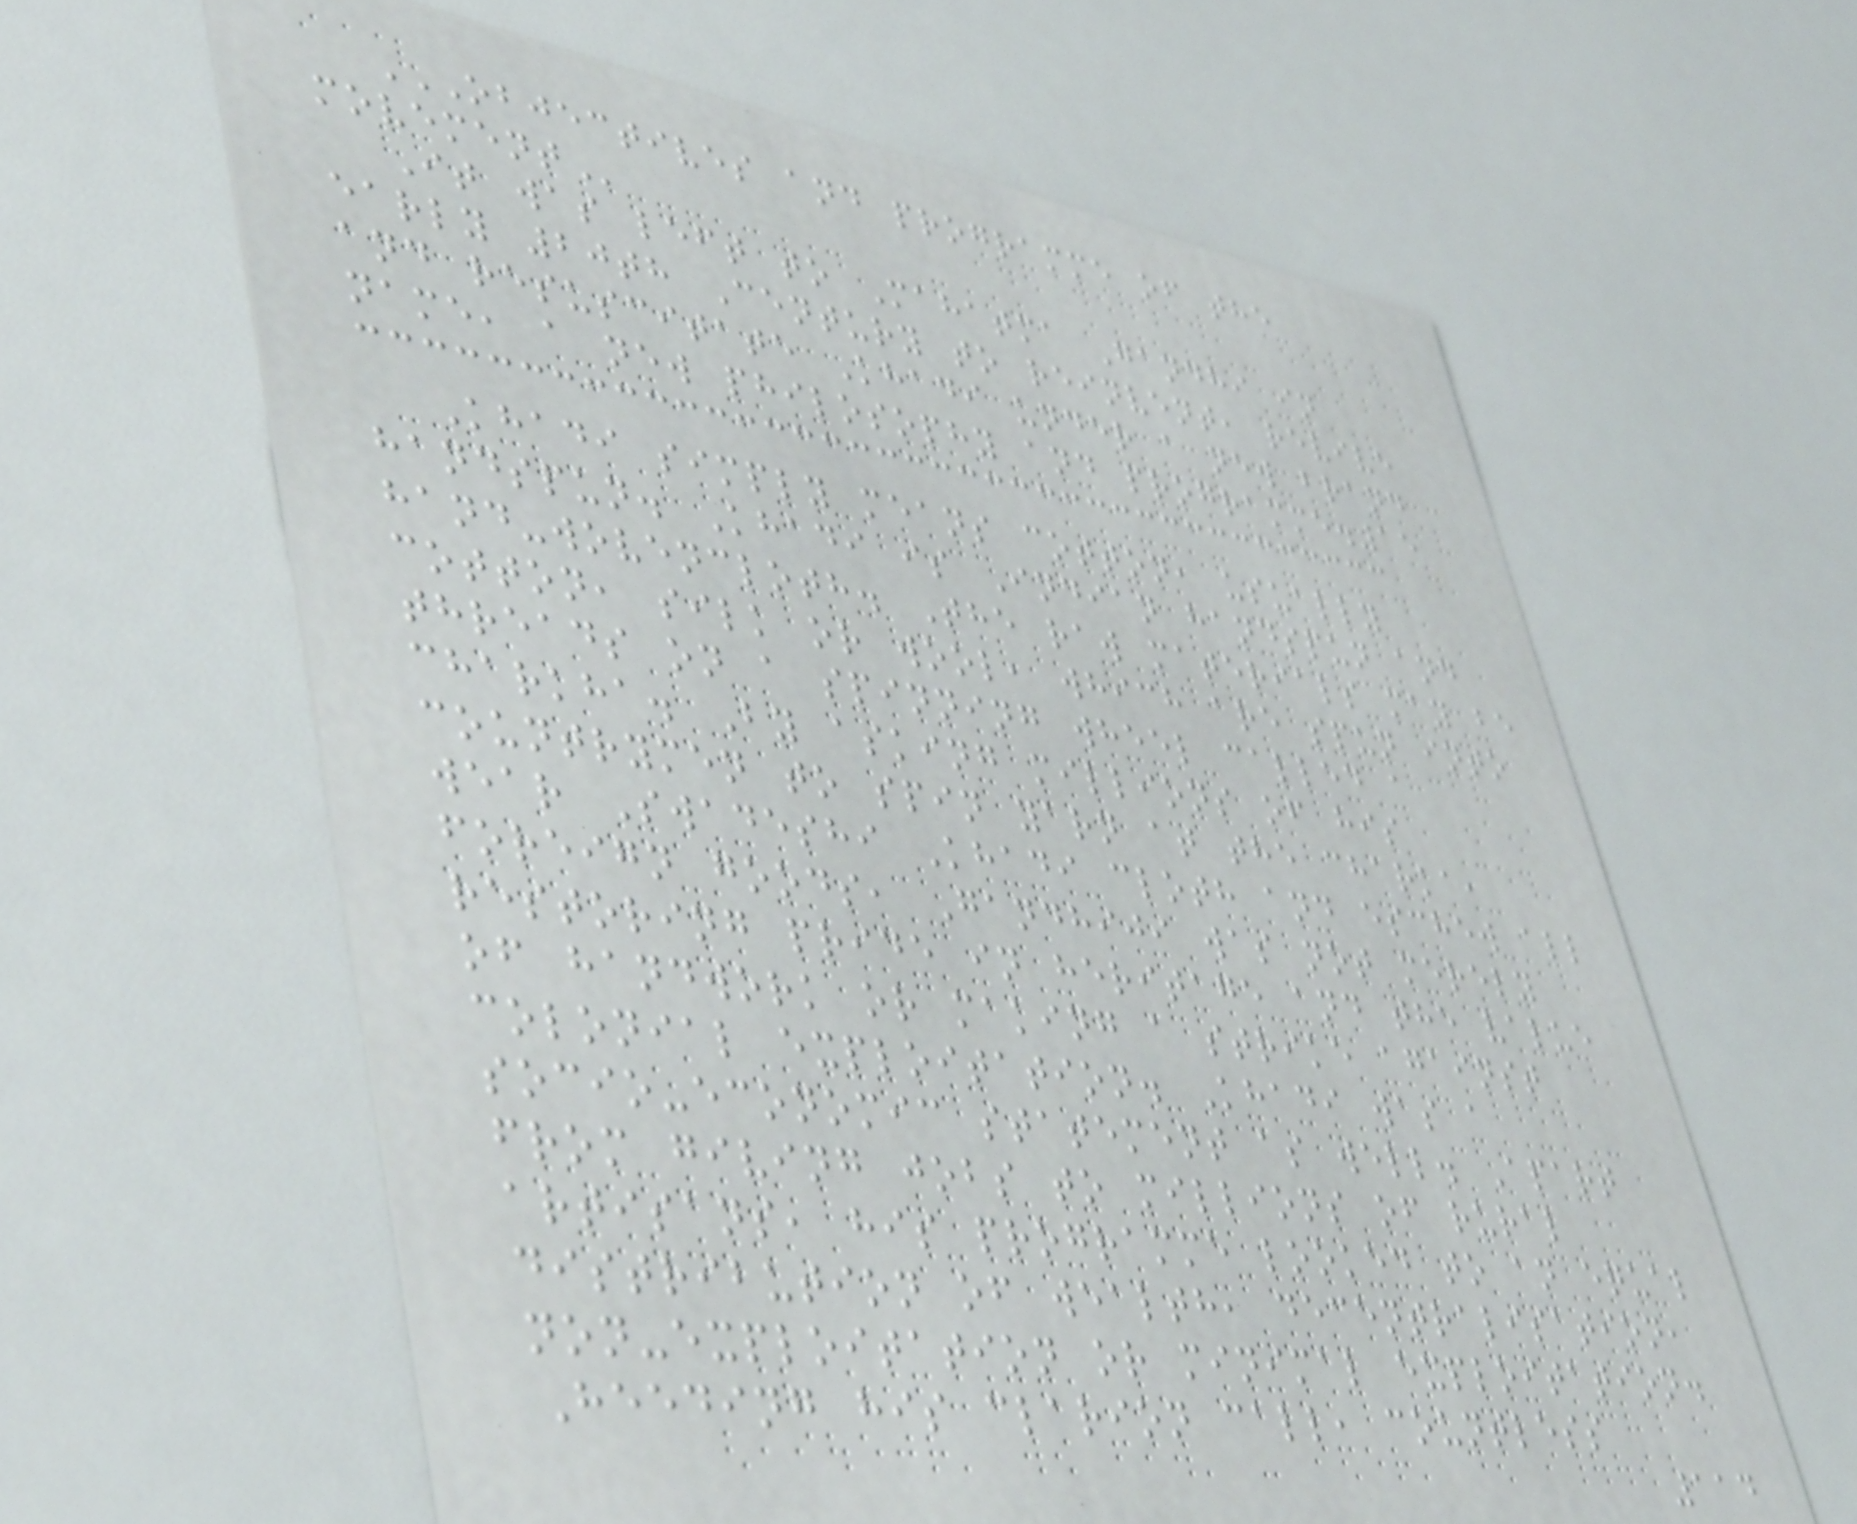OBJECTIVES AND PROGRAMME OF THE
MOVEMENT
It was left to Mahatma Gandhi in
early 20th Century to reinvent, revive
and resuscitate Khadi under a new brand
name, a new philosophy and programme.15
Khadi simply means cotton, usually
handspun. Khadi is Indian handspun and
hand-wovencloth. The raw materials may be
cotton, silk or wool, which are spun into
threads on a spinning wheel called a
charkha. By asking millions of his
countrymen to spin yarn at the charka,
wear Swadeshi Khadi cloth and eschew all
foreign goods, Gandhiji was not merely
restoring pride in heritage and the value
of handwork or making a strike against
colonial exploitation. Khadi was a
socio-economic statement as well. Apart
from giving jobs to millions of rural
artisans, his programme looked to an equal
distribution of wealth, decentralisation,
non-exploitation or minimal exploitation.
Heeding his clarion call, countless
114
